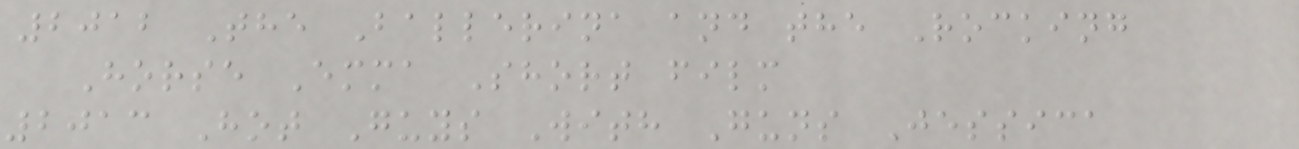2012 The Ballerina and the Rocking
Horse Emma Short film
2013 Hot Guys With Guns Jessica
